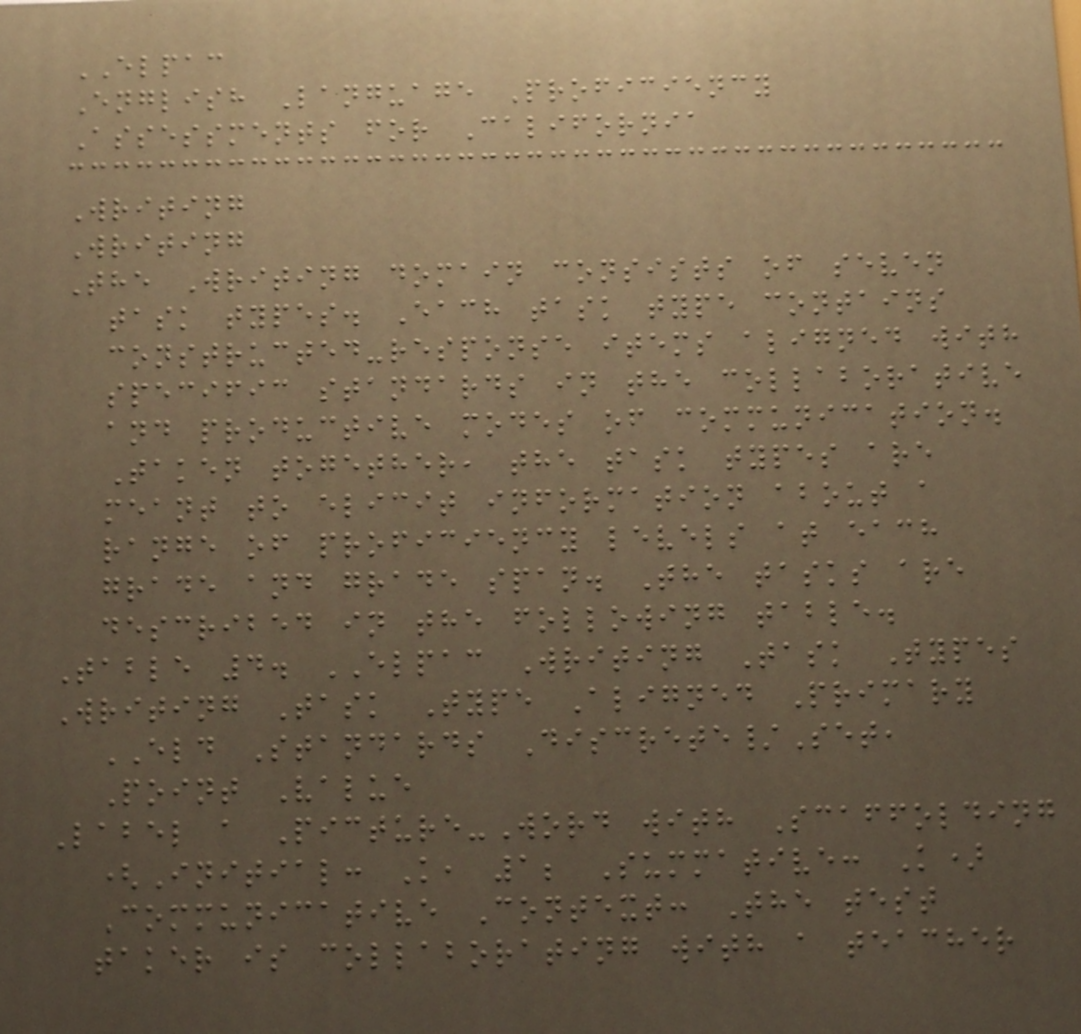ELPAC
English Language Proficiency
Assessments for California
Writing
Writing
The Writing domain consists of seven
task types. Each task type contains
constructed-response items aligned with
specific standards in the collaborative
and productive modes of communication.
Taken together, the task types are
meant to elicit information about a
range of proficiency levels at each
grade and grade span. The tasks are
described in the following table.
Table 4. ELPAC Writing Task Types
Writing Task Type Aligned Primary
ELD Standards Discrete/Set,
Point Value
Label a Picture-Word with Scaffolding
(Initial: K, 1; Summative: K)
Communicative Context: The test
taker is collaborating with a teacher
